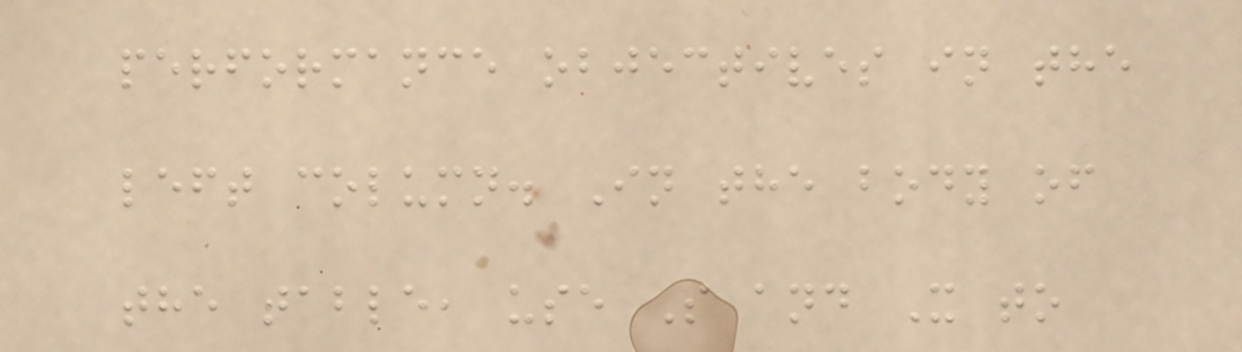performance objectives in the
left column. In the body of
the table, use S and X to
